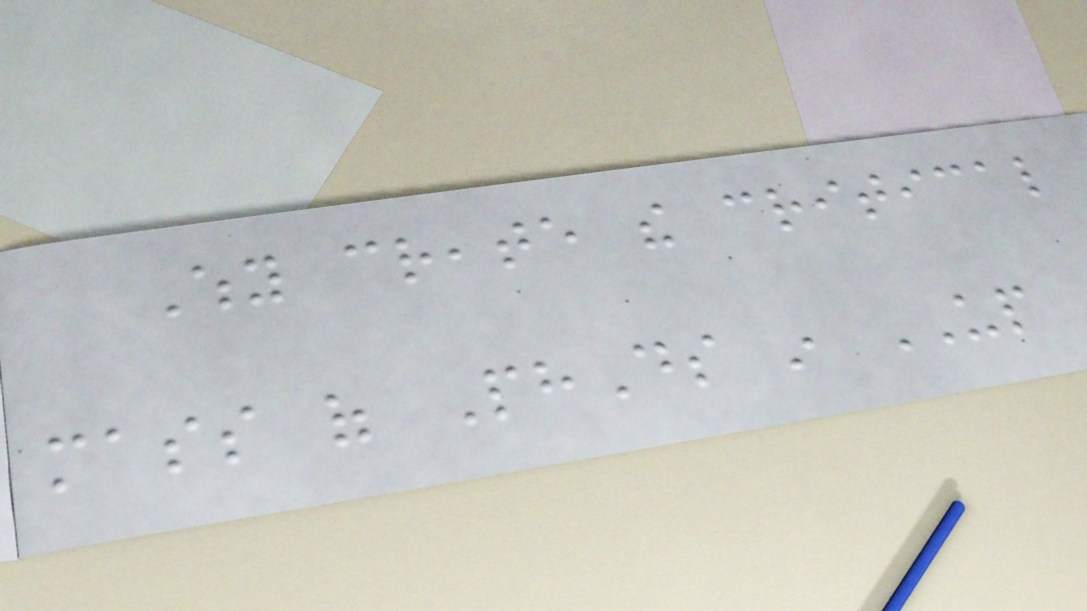Why create the critical
mass of PhDs in UP
